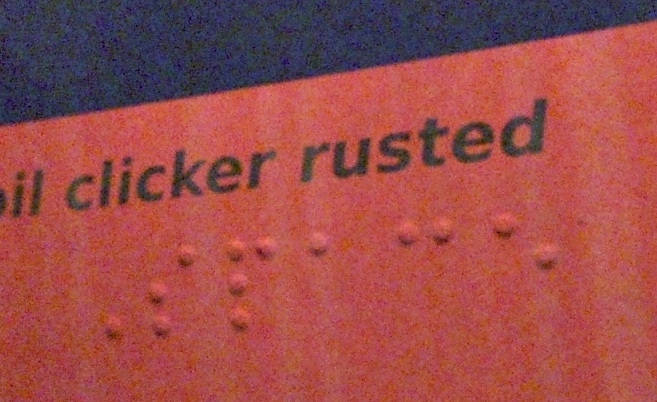Space
